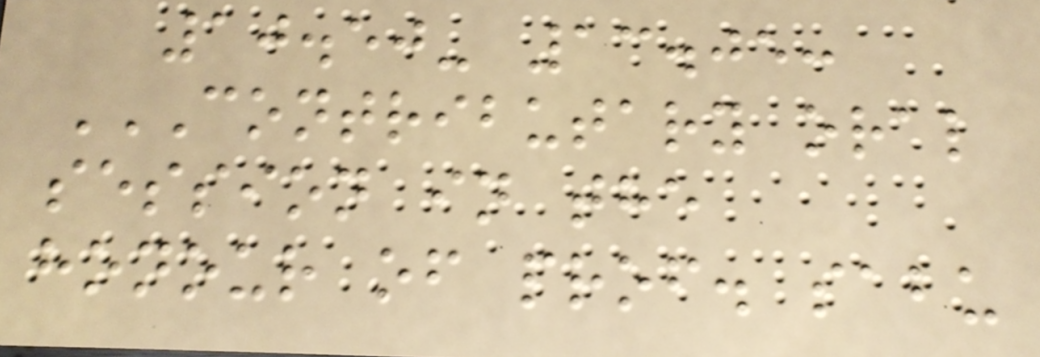10.50- 13.05:
CONTRIBUTARY ORAL
SESSION IN THE
HONOUR OF PROF. SABU
